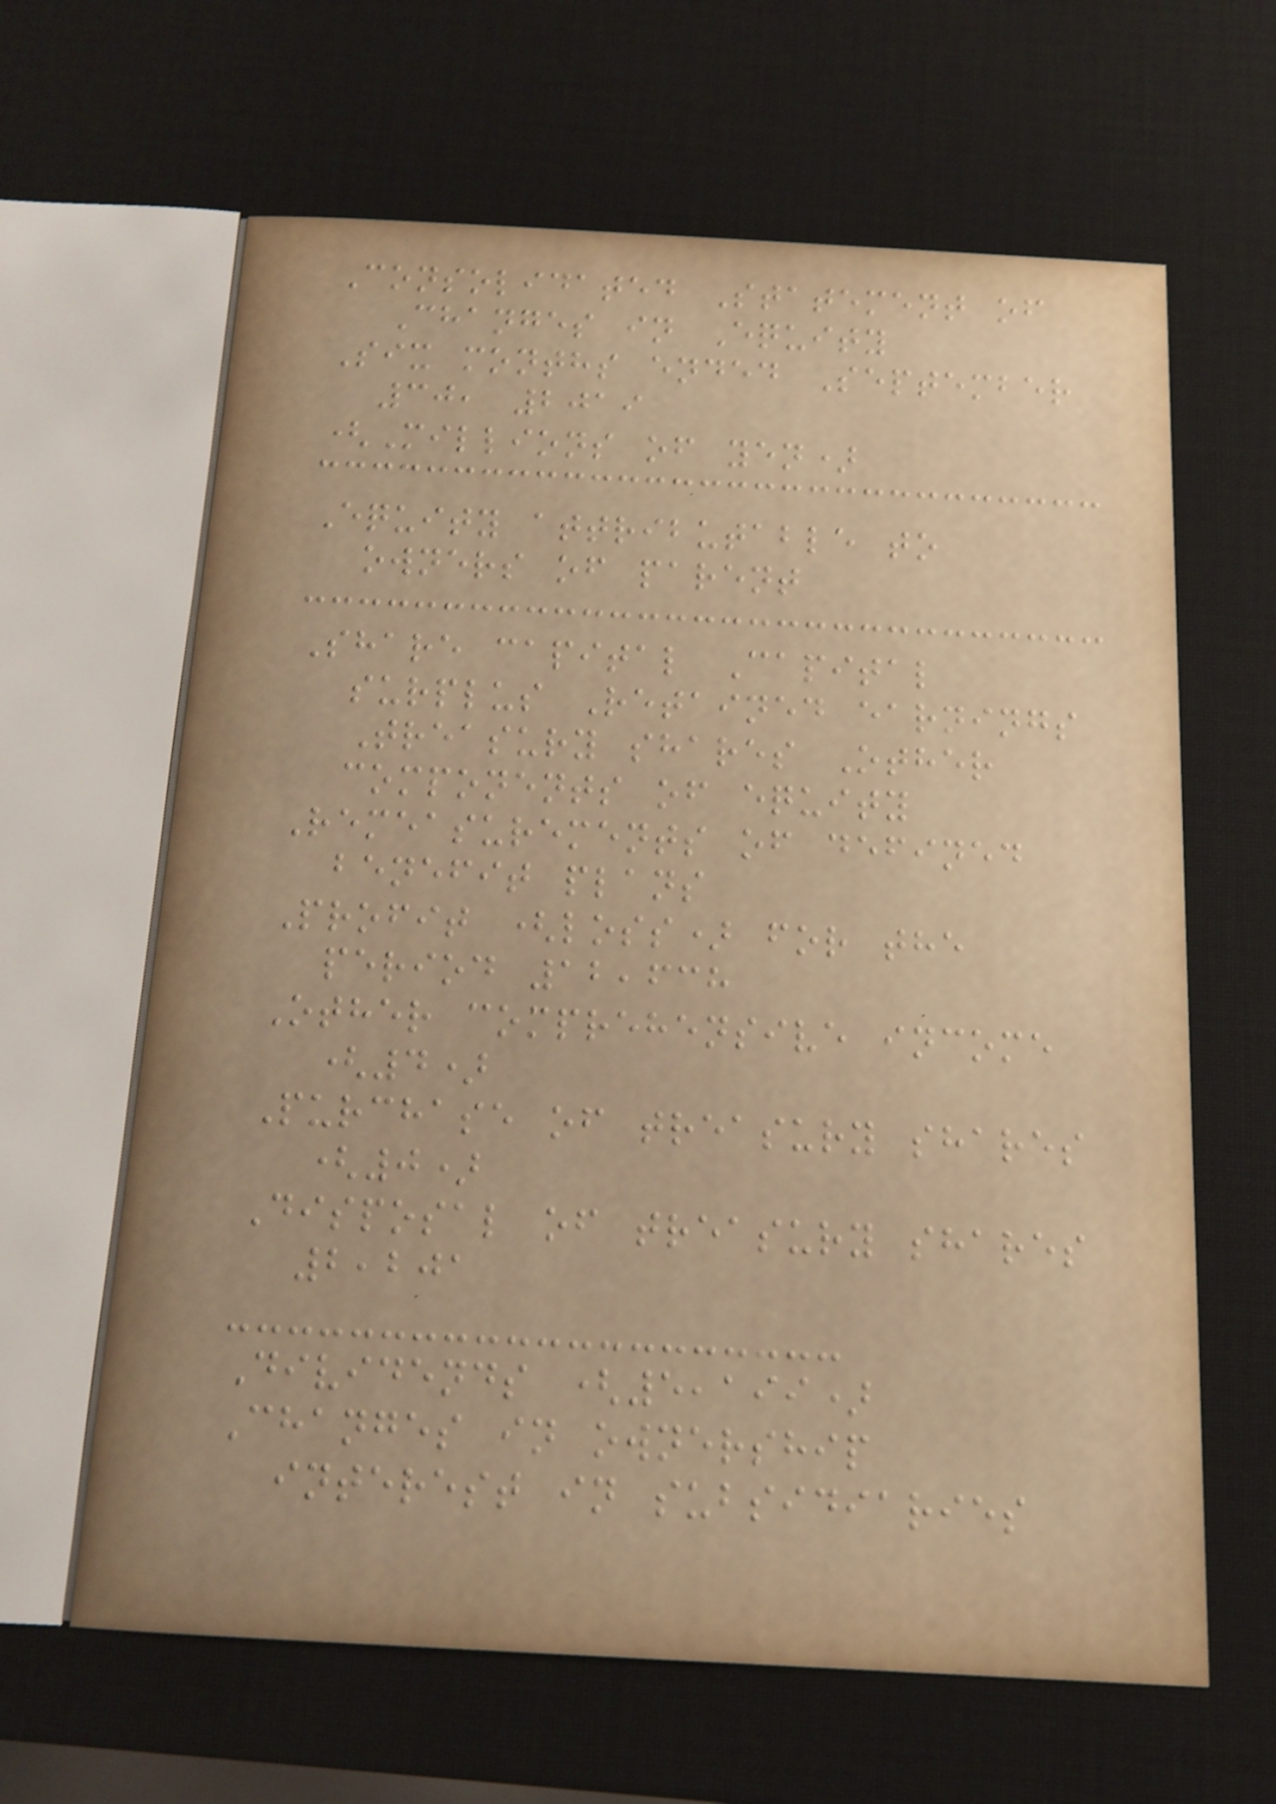Consolidated Statement of
Changes in Equity
Six months ended September
30, 2019
(Millions of yen)
Equity attributable to
owners of parent
Share capital Capital
surplus Retained earnings
Treasury shares Other
components of equity
Remeasurements of defined
benefit plans
Profit (loss) for the
period 12,638
Other comprehensive income
(4)
Purchase of treasury shares
(0)
Disposal of treasury shares
2,201
Dividends (5,199)
Changes in ownership
interest in subsidiaries
